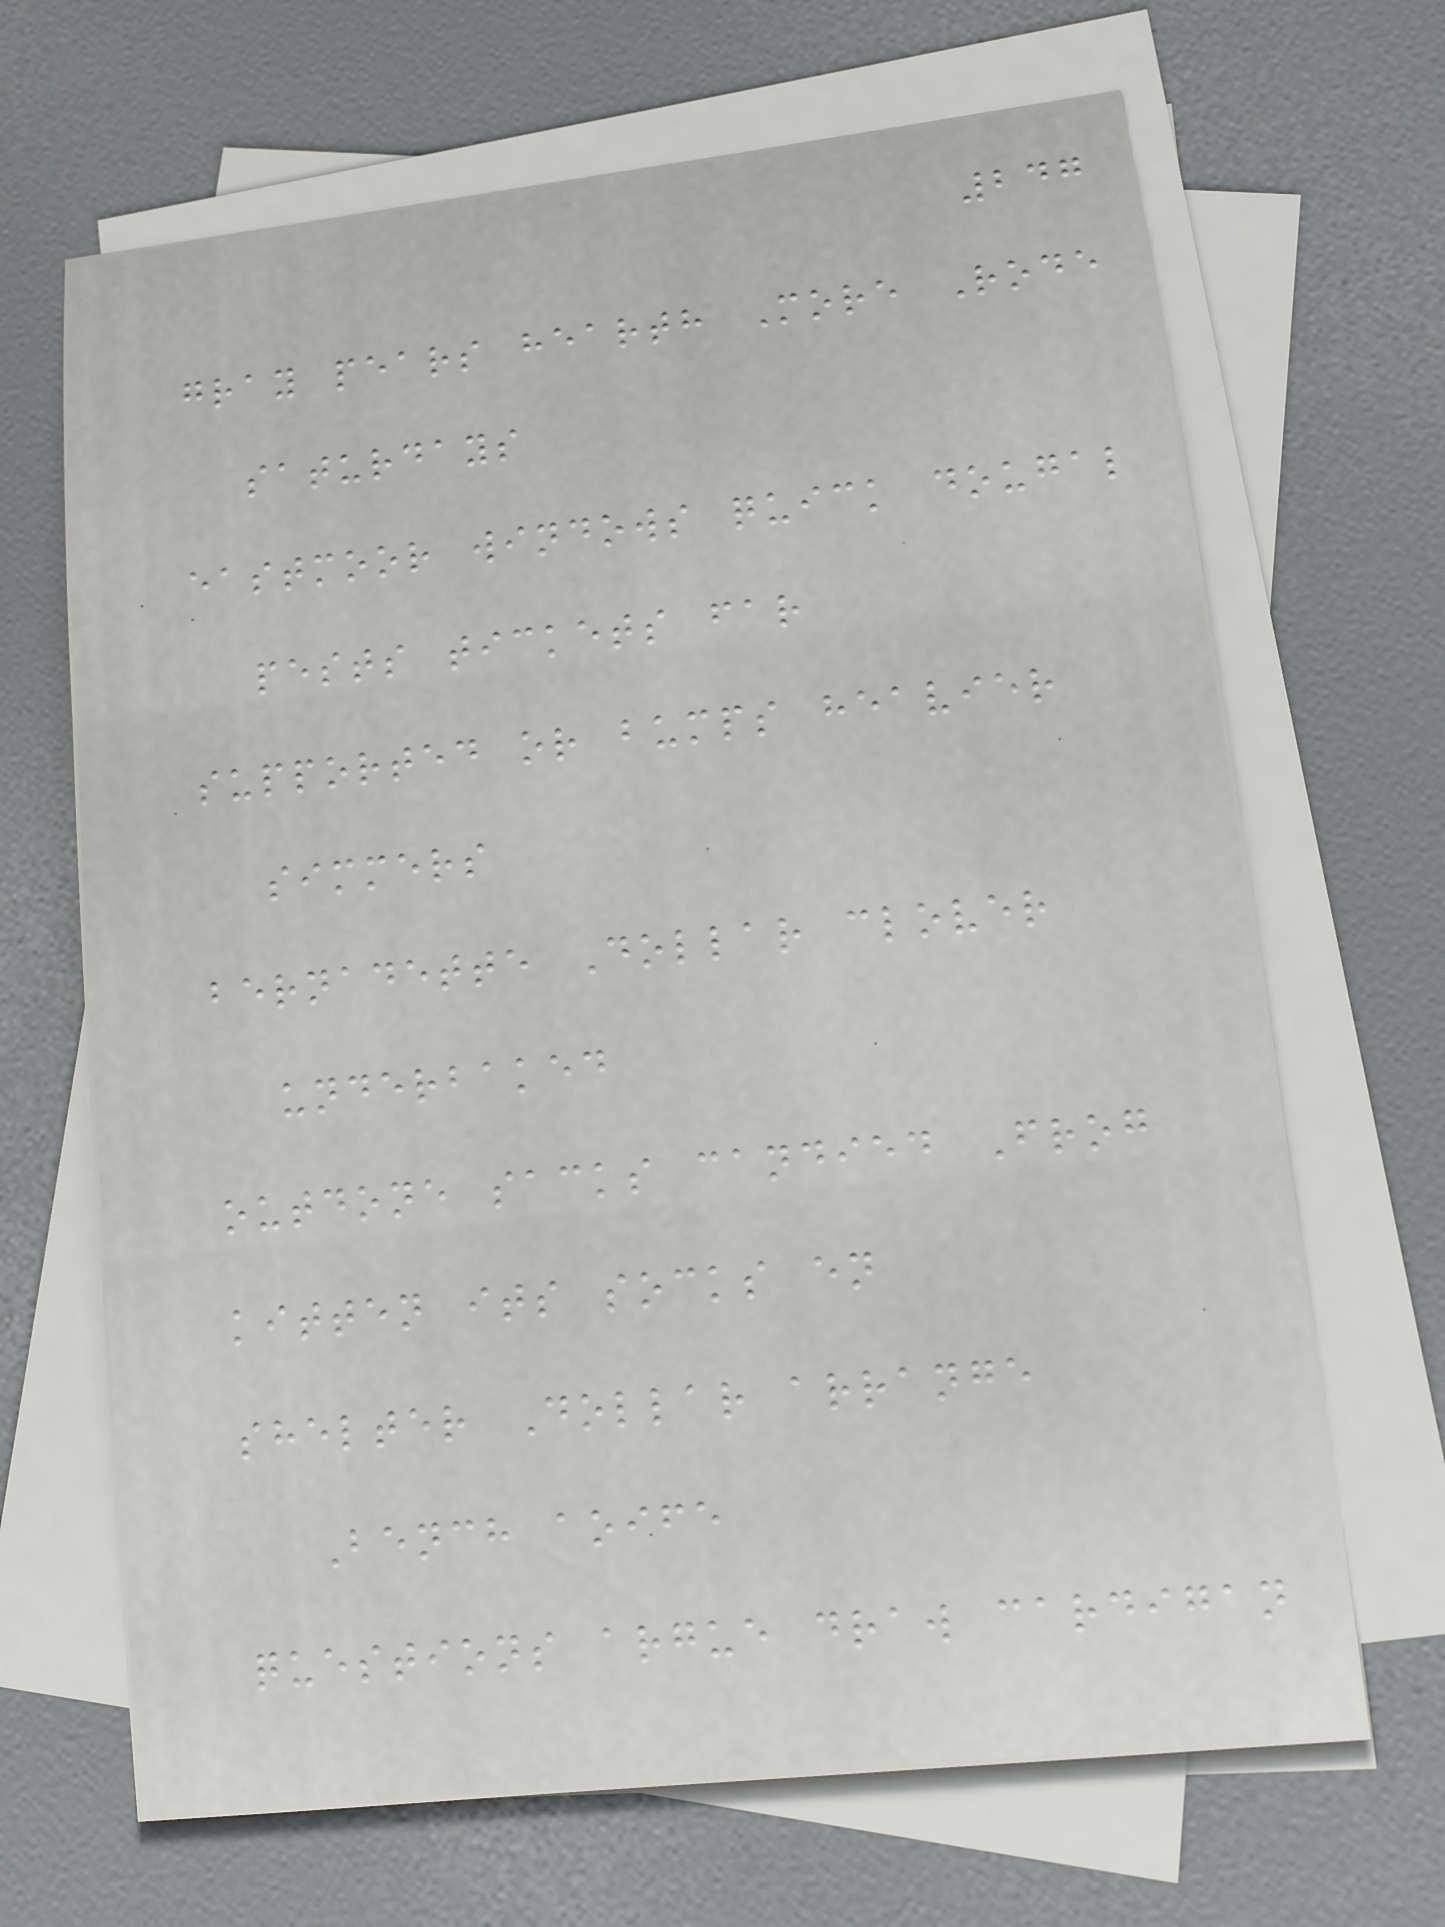247
gray pears hearth More Rode
saturdays
eastmoor windows quick dougal
pests tickets far
supported or bumps heavier
simmers
bernadette Dollar clover
underbaked
outdone sacks candied Frog
kitten its socks en
shelter Dollar arrange
Bench aoife
questions argue draw cardigan
